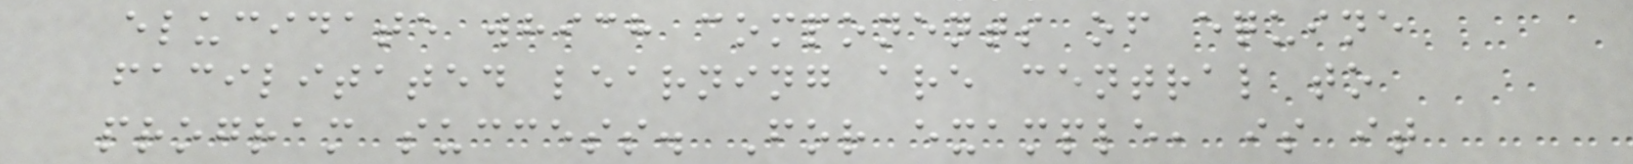elucidate which components of equine
facilitated learning are central to
program success. For example, is it
